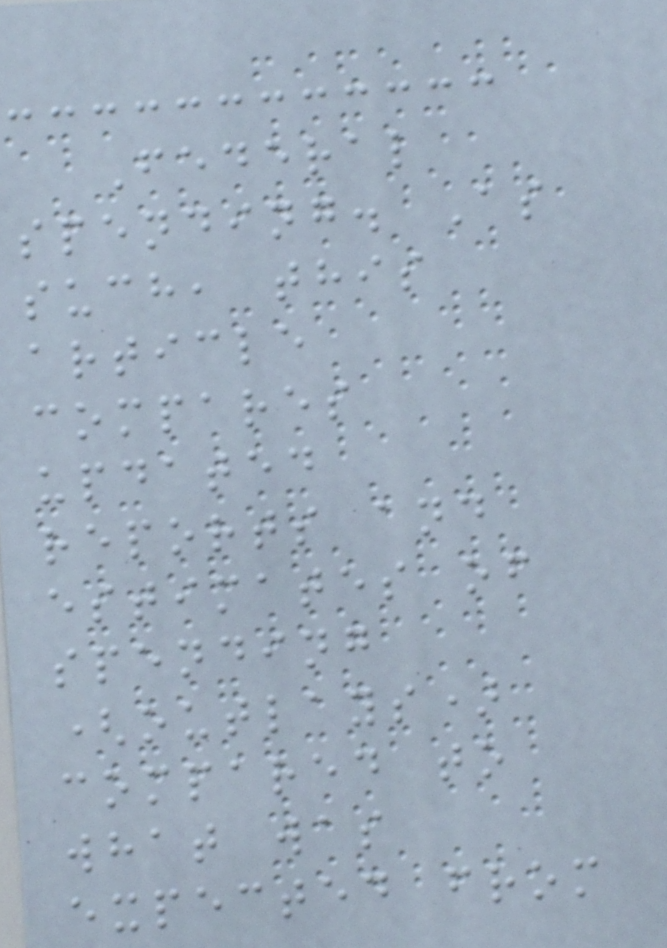Federal
spending. As
such, this
article
compares
updated
reports and
estimates of
spending
(outlays)
compared to
what was
expected from
